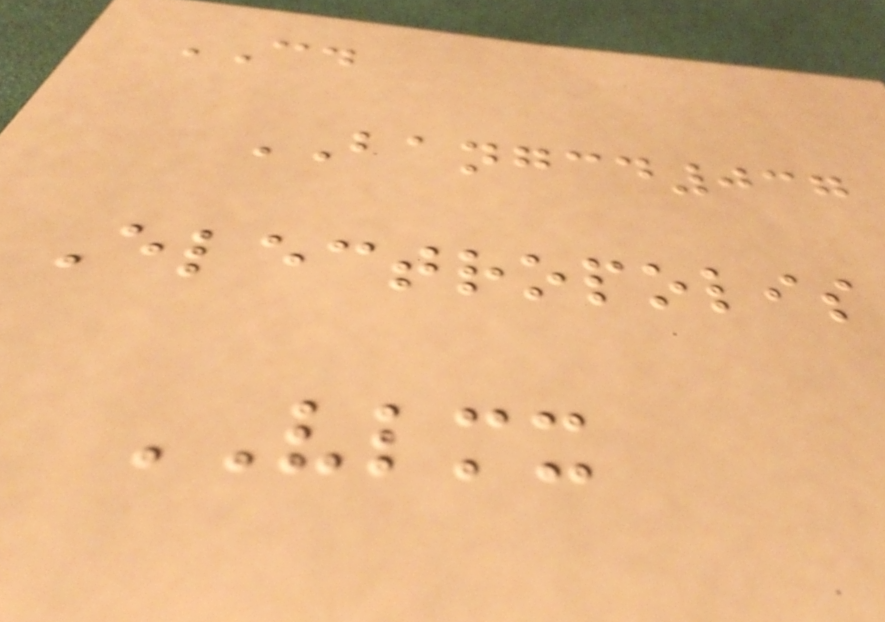CD
BANGCD037
Electropolis
VLMX
